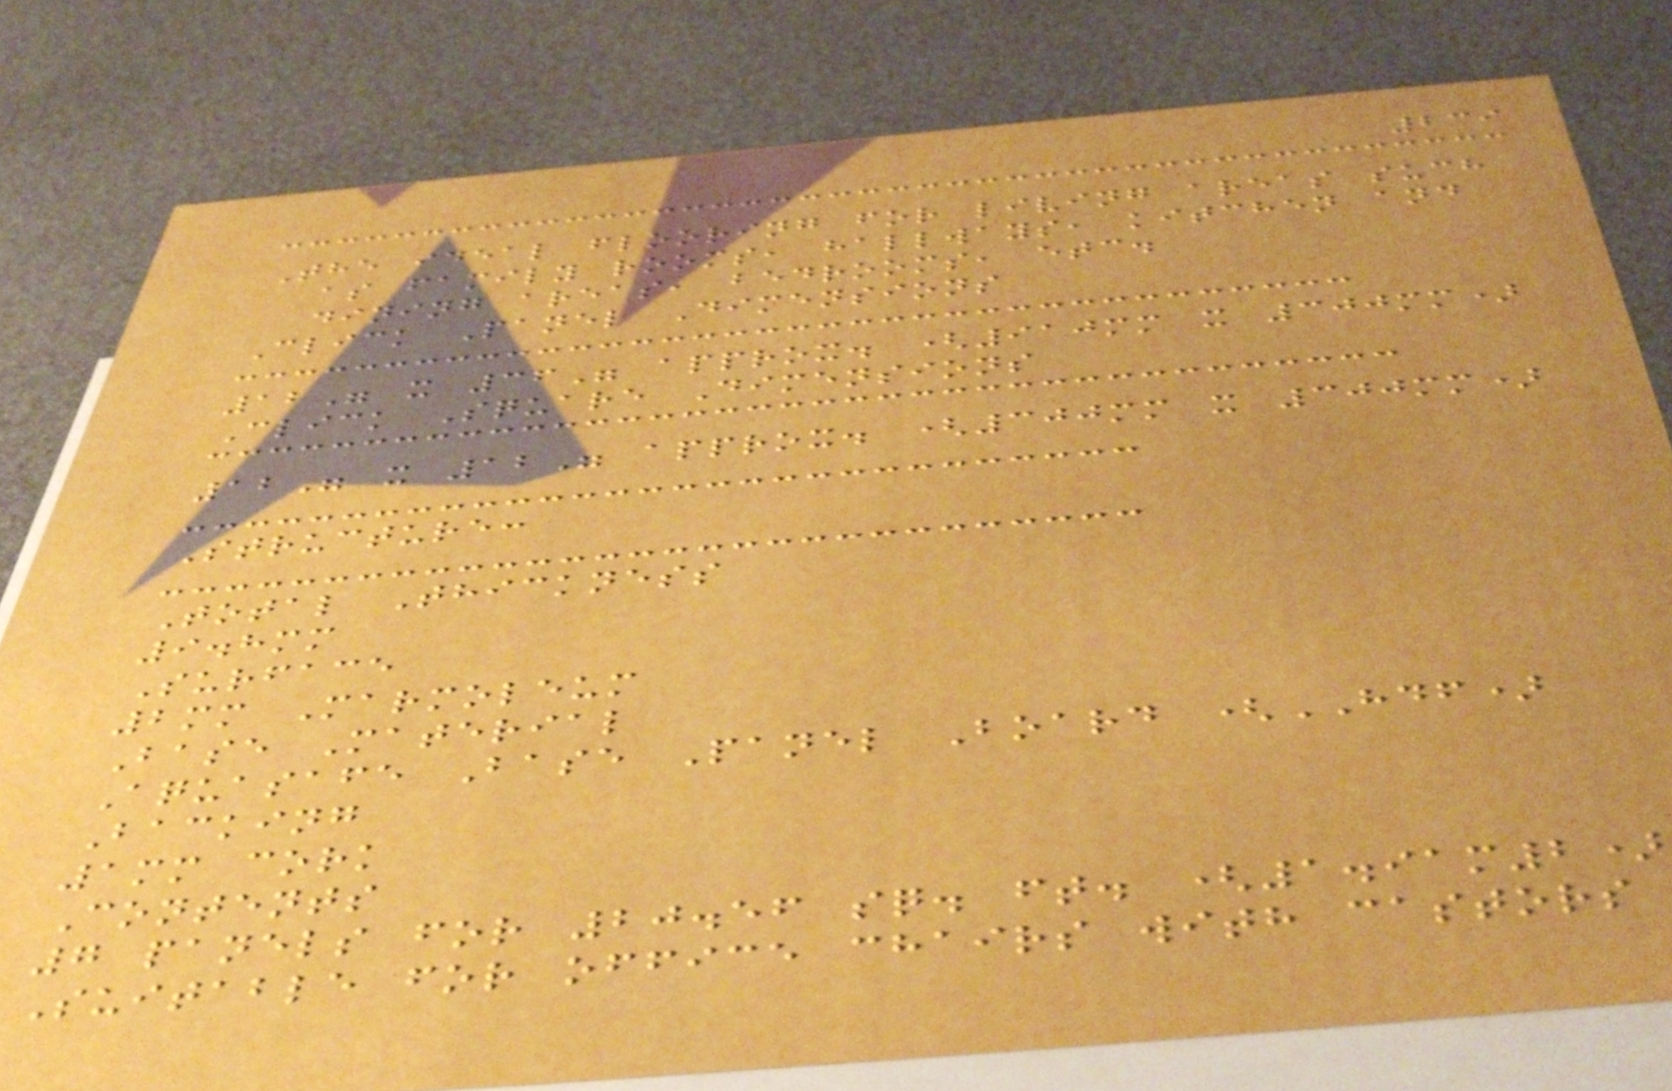239
The ideal flooring for living areas such
as family rooms, hallways, kitchen and
dining areas, bedrooms, etc.
Click Panel Dimensions
12" x 36" approx. (910mm x 300mm)
Click Square Dimensions
12" x 12" approx. (300mm x 300mm)
Structure:
Total Thickness
9.8mm
Surface
2mm Marmoleum
Base Material
Aquasafe Base Panel Board (HDF)
Backing
1mm cork
Contents
7 panels for 20.56 sq. ft. (1.91m2)
Suitable for office chairs with castors
